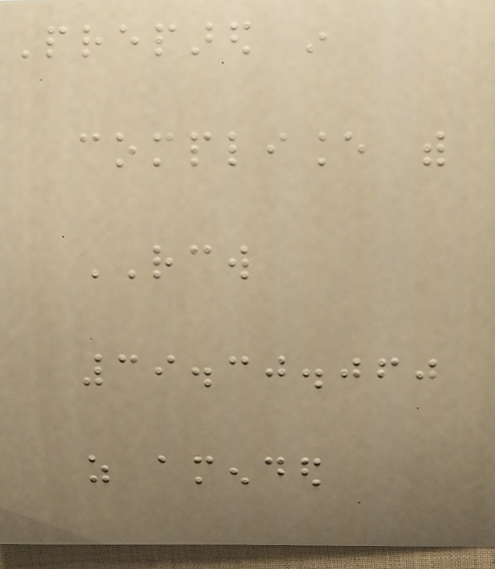Prepared in
compliance with
RCW
39.30.060
as amended
